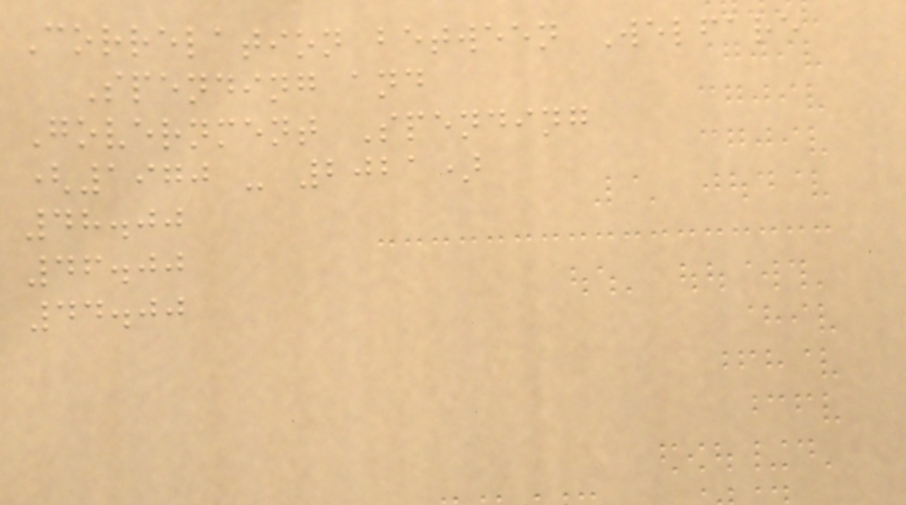Correlation between Welfare
Spending and
Government Spending
(1970 - 2021)
48.00
46.00
44.00
